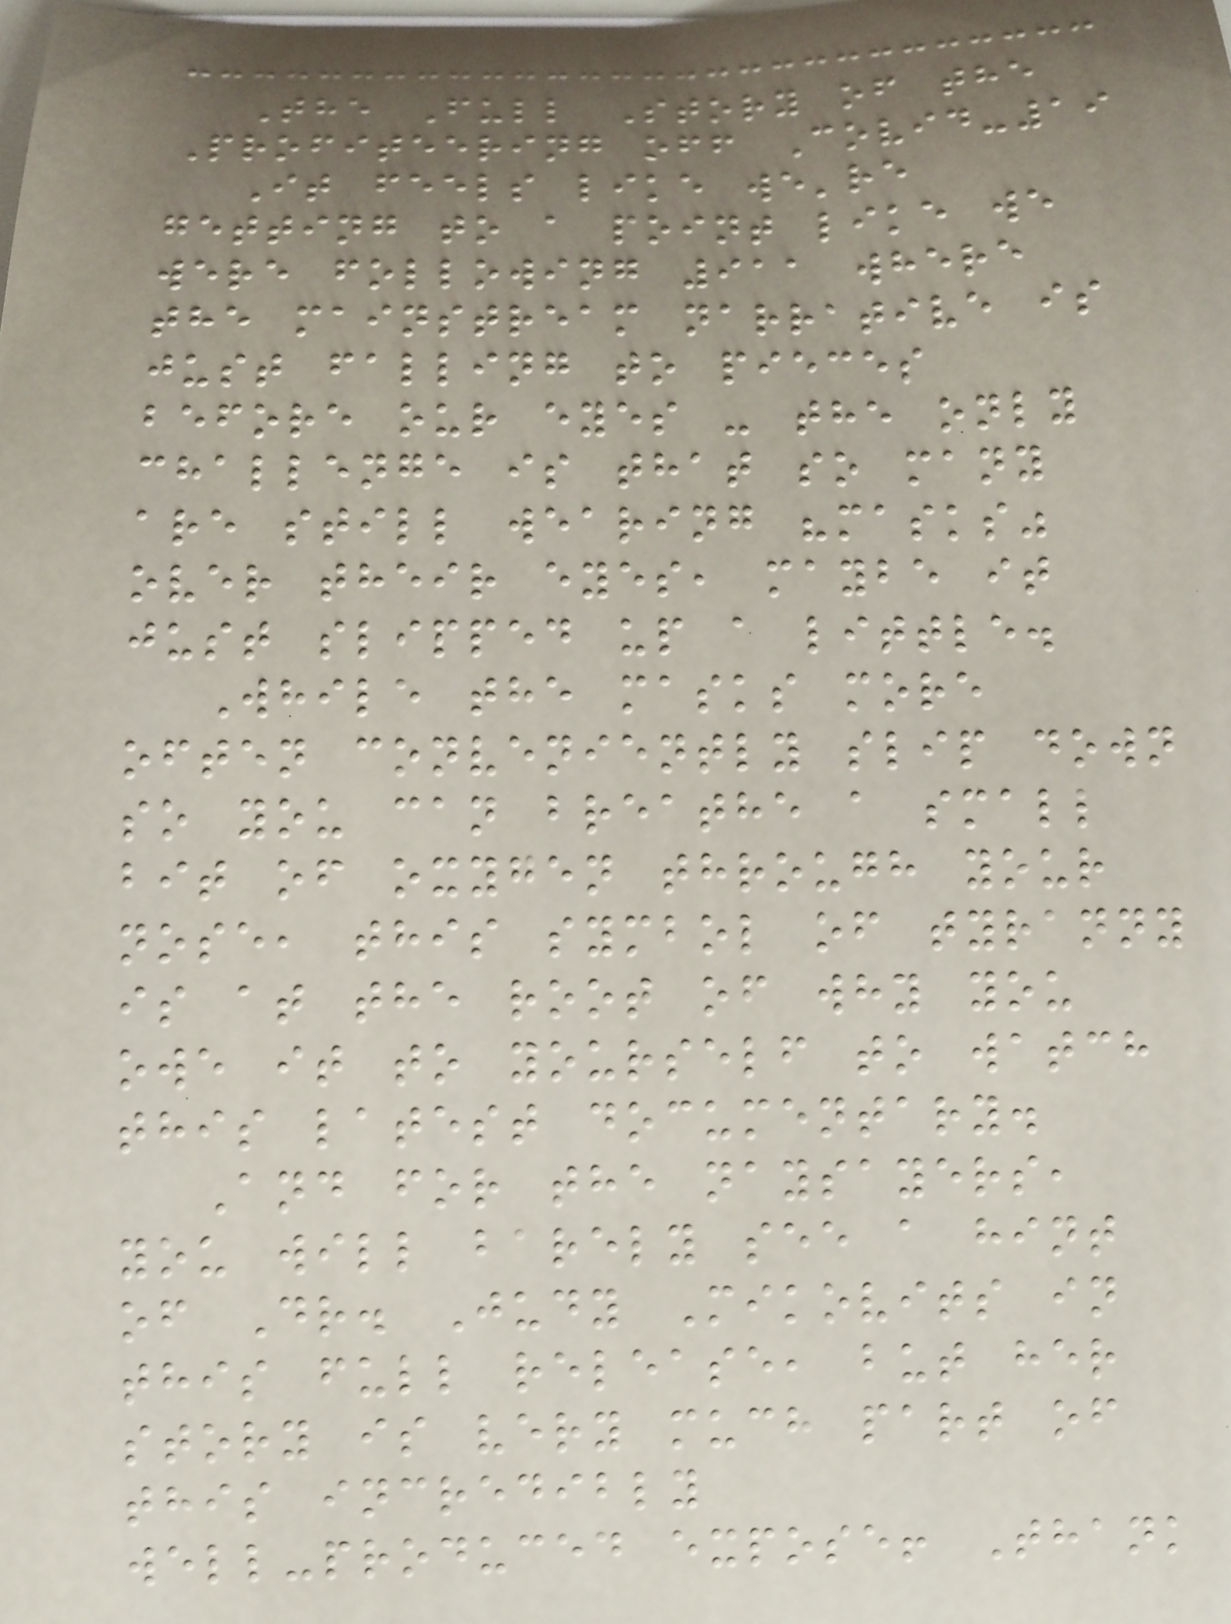The Full Story of the
Profiteering off Covid-19
It feels like we're
getting to a point like we
were following 911 where
the mainstream narrative is
just falling to pieces
before our eyes - the only
challenge is that so many
are still wearing "masks"
over their eyes, maybe it
just slipped up a little.
While the masks more
often conveniently slip down
so you can breathe a small
bit of oxygen through your
nose, this symbol of tyranny
is at the root of why you
owe it to yourself to watch
this latest documentary.
And for the naysayers,
you will barely see a hint
of Dr. Judy Mikovits in
this full release, but her
story is very much part of
this incredibly
well-produced expose! Thank
